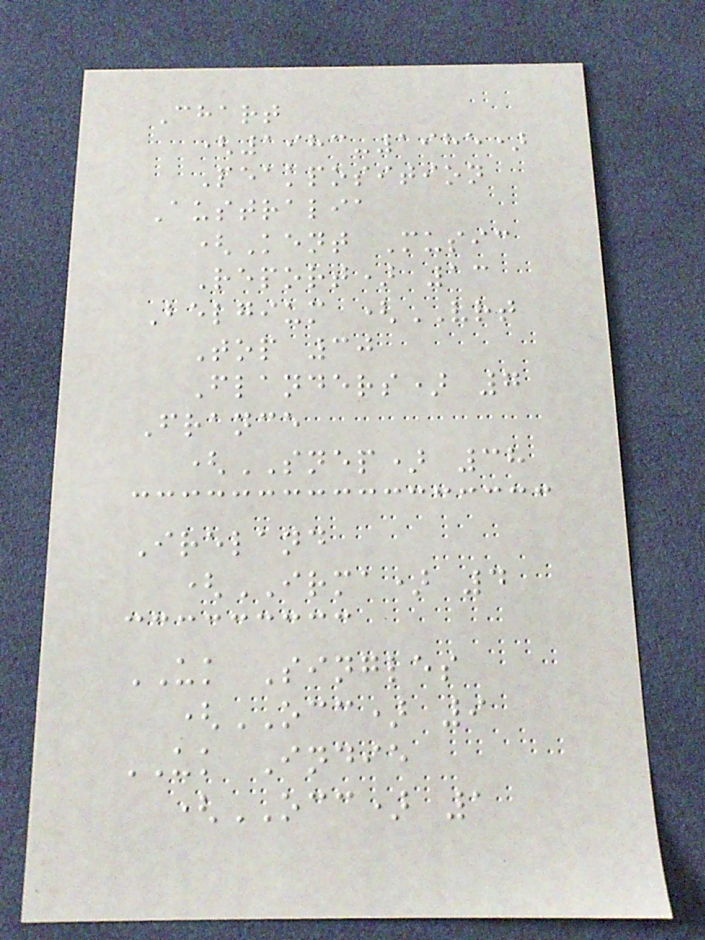Chart
(1983-1985)
Peakposition
Australia
(Kent Music
Report) 13
Belgium (VRT
Top 30
Flanders) 7
France
(SNEP) 38
Ireland
(IRMA) 4
UK Singles
(OCC) 9
UK Indie
(OCC) 1
